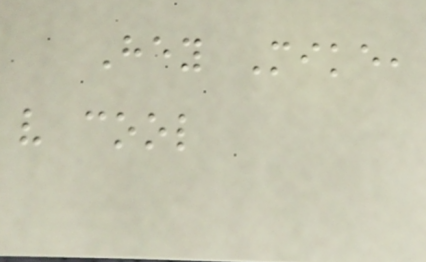Hey Mike,
very cool
